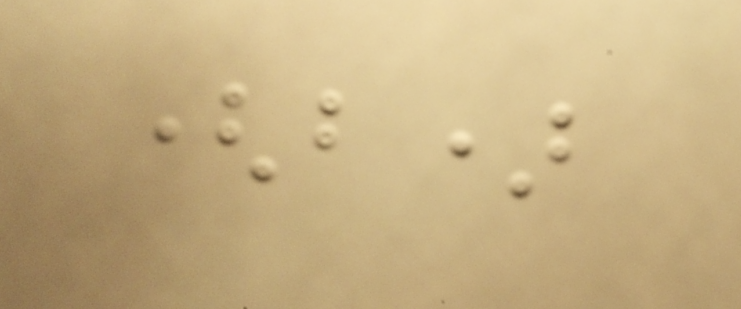(b)
